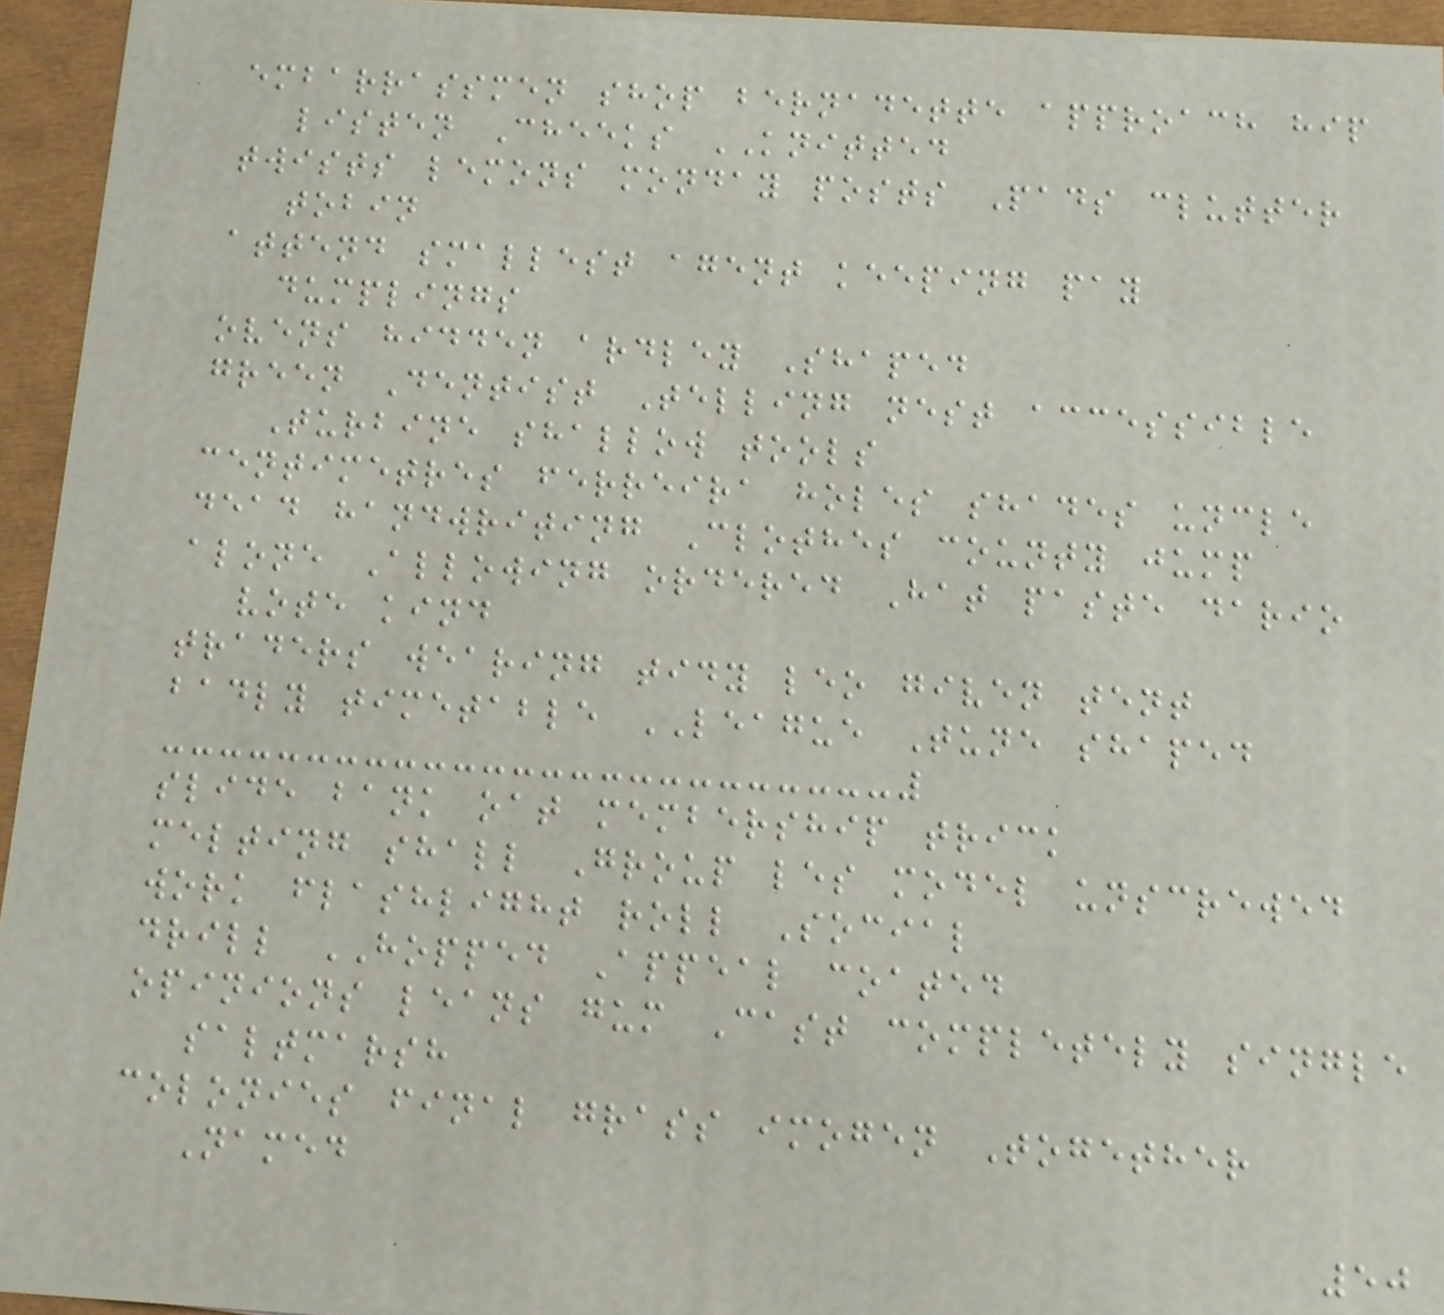embarrassmen shop bernadette approach hip
listen Cheeks KNITTED
twists lemons monday posts Pads clutter
tobin
attend smallest agent keeping pay
dumplings
ovens hidden ardley Shaped
green Dentist Telling nest accessible
Turbine shallow tools
centimetres ferreira holes shades uncle
dead handwriting Clothes county jump
alone Allowing ordered Hat paste dario
vote kind
traders wearing tidy leo given tent
badly timetable LEAGUE Tune shaped
slide bank oat membership trick
melting shall Group les model unscrewed
work flashlight roll Social
drill HOPPED Appeal coated
opinions leans gum Cast completely single
saltmarsh
colonies final grass imogen Together
Named
50
